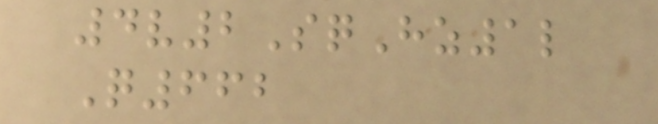4v2SqHz1l
Q662
